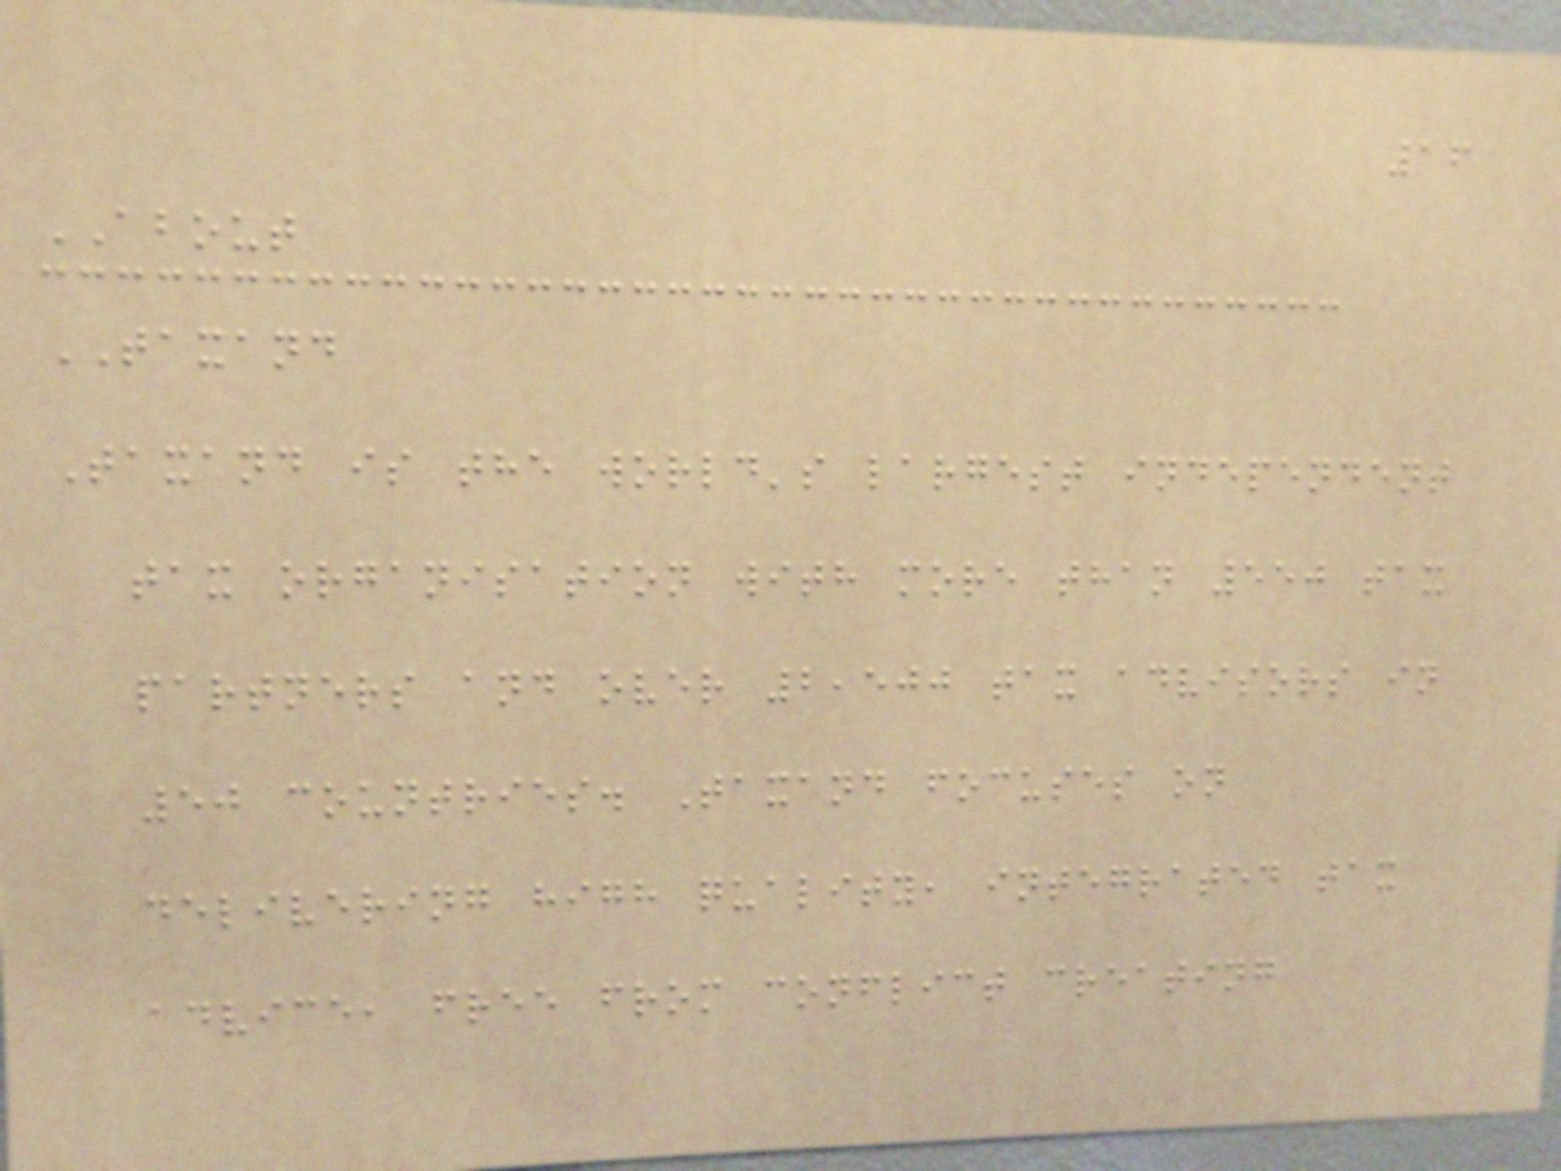16
ABOUT
TAXAND
Taxand is the world's largest independent
tax organisation with more than 550 tax
partners and over 2,500 tax advisors in
50 countries. Taxand focuses on
delivering high quality, integrated tax
advice, free from conflict creating
